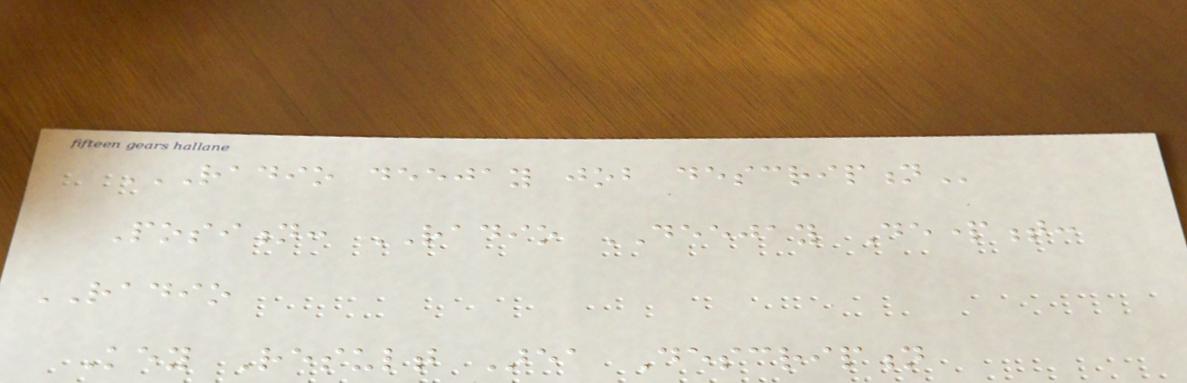RADIO DEEJAY JOB DESCRIPTION
Position: RADIO DEEJAY Department:
RADIO
Key Result Area Description
